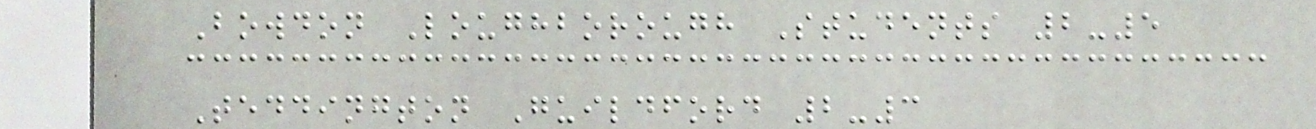Bowdon Loughborough Students 2-5
Teddington Guildford 2-3
